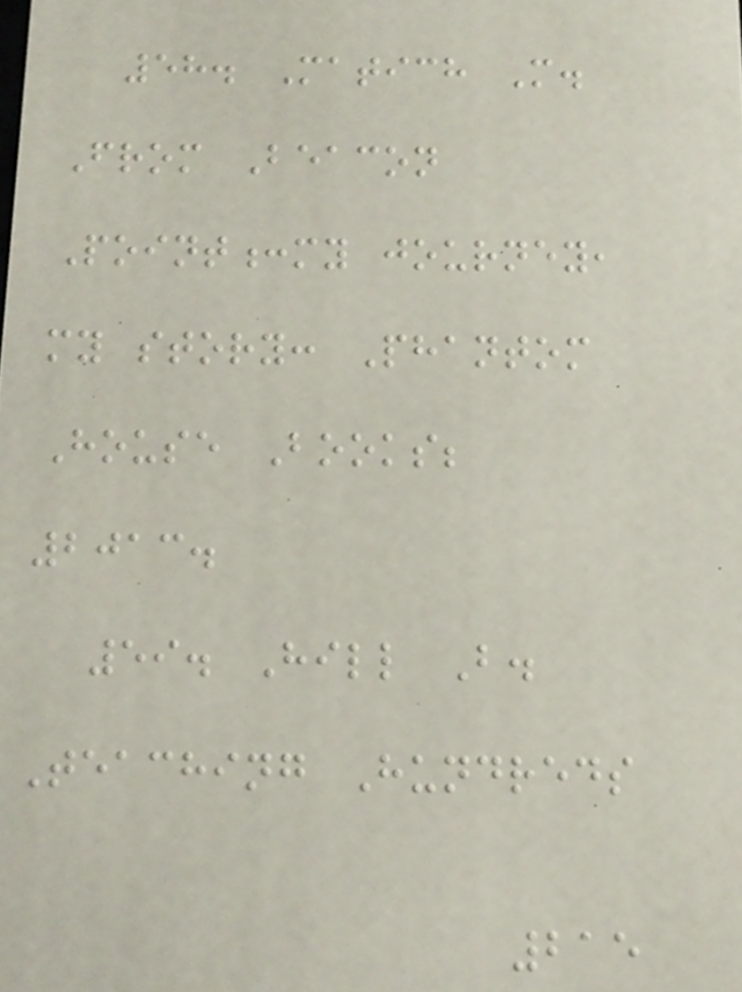58. Matich M.
From Beacon
Point:my journey,
my story: Phantom
House Books;
2013.
59. Hill B.
Teaching Hundreds
215
